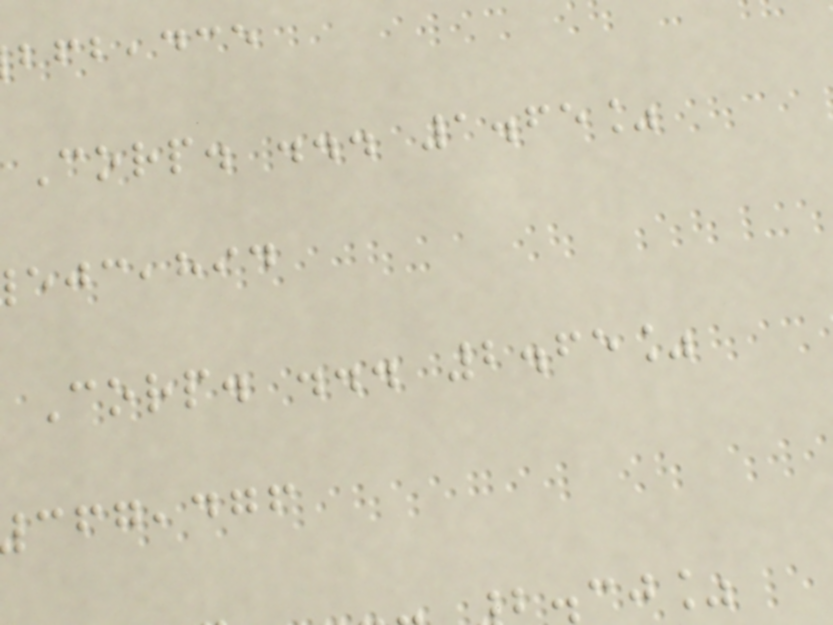Corp. ... 1.65%
Corp. ... 2.65%
